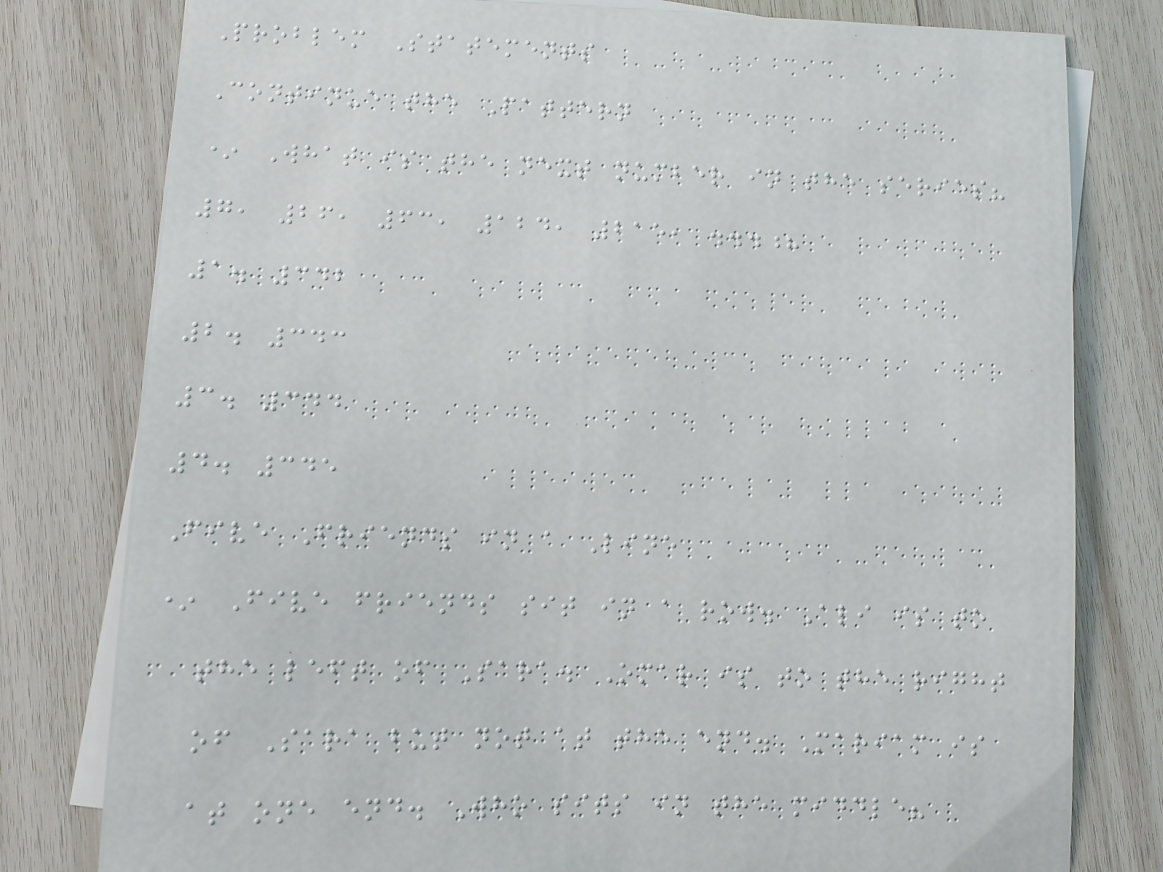Problem Statements
Continue the Pattern
* What is the next number in the series?
7, 26, 63, 124, 215, ...?
1. 342
2. 343
3. 344
4. 345
Five Friends in a Line
* Five friends sit in a row. Ali is to
the left of Sara. Omar is to the right
of Sara but not at the end. Mariam is
at one end. Who sits in the middle?
